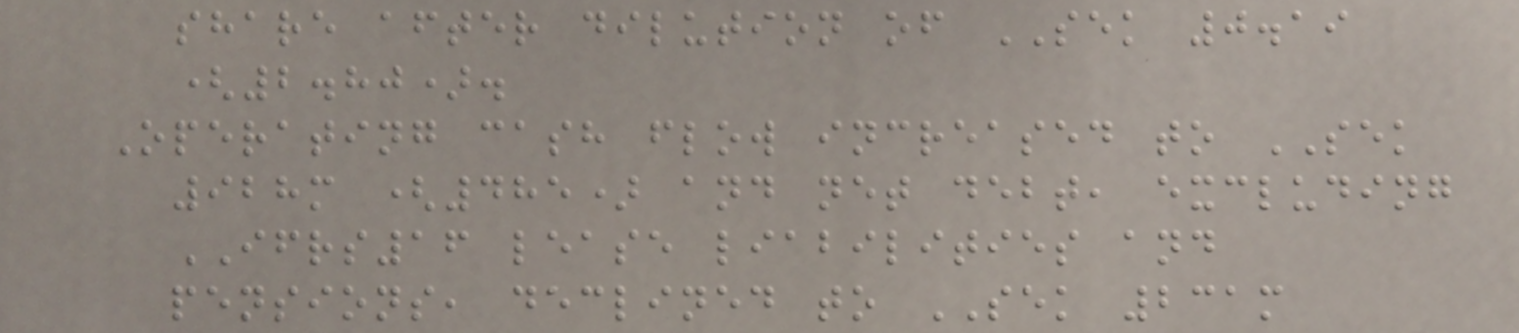share after dilution of SEK 0.19
(2.80).
Operating cash flow increased to SEK
928m (485) and net debt, excluding
IFRS16 lease liabilities and
pensions, declined to SEK 231m
